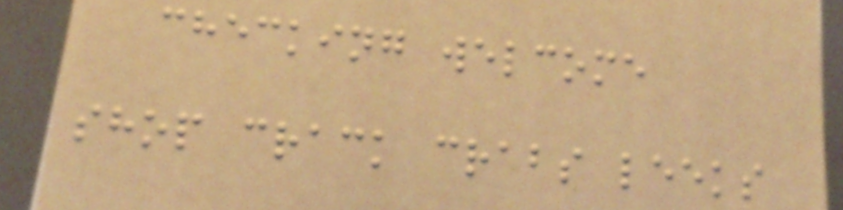checking welcome
shop crack crabs leeks
